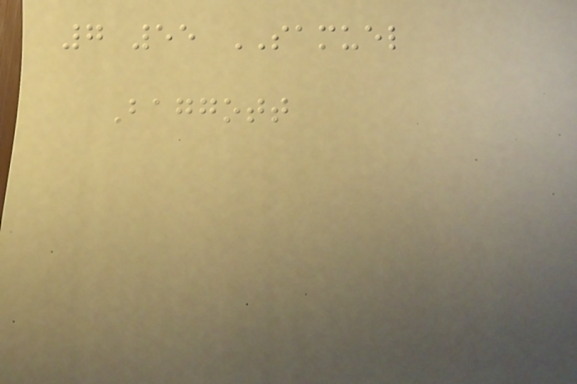7 55 SAMUEL
Baggott
